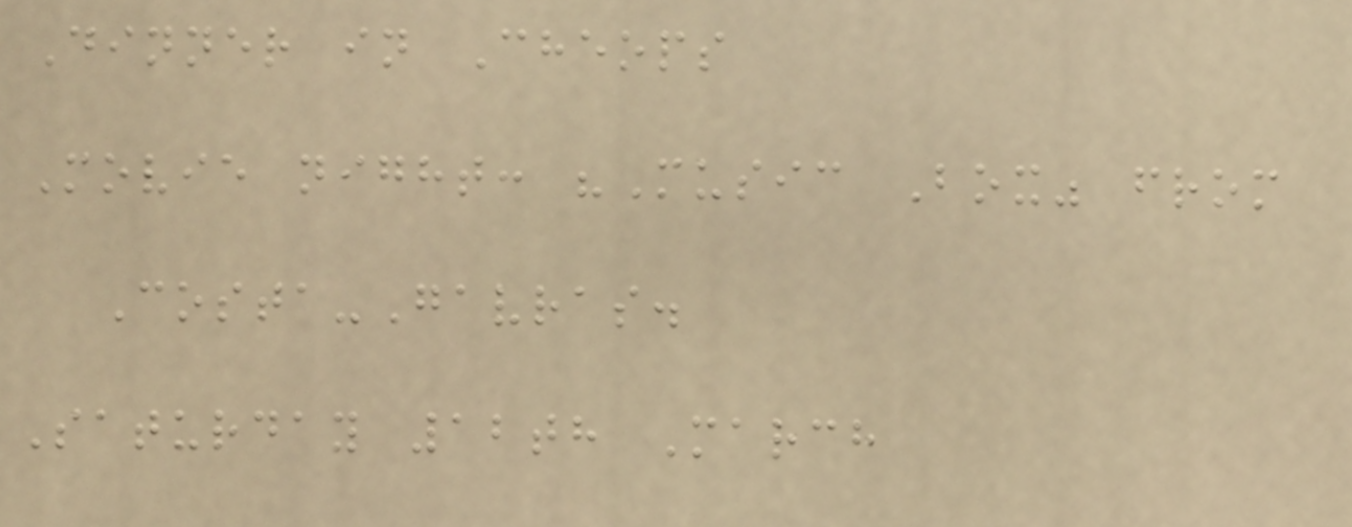Dinner in Cheops
Movie night: "Music Box" from
Costa-Gavras.
Saturday 12th March
